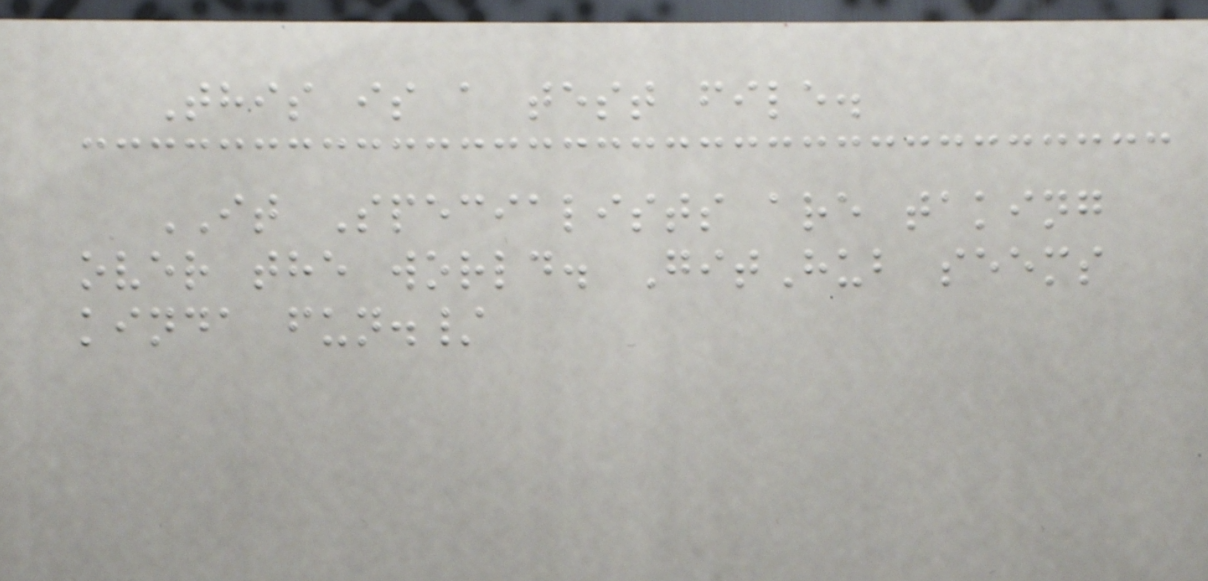This is a test file.
IT Specialists are taking
over the world. GitHub seems
kinda fun./
